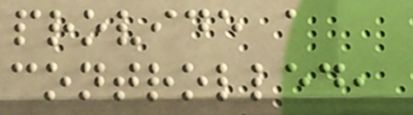provide a
controlled,
